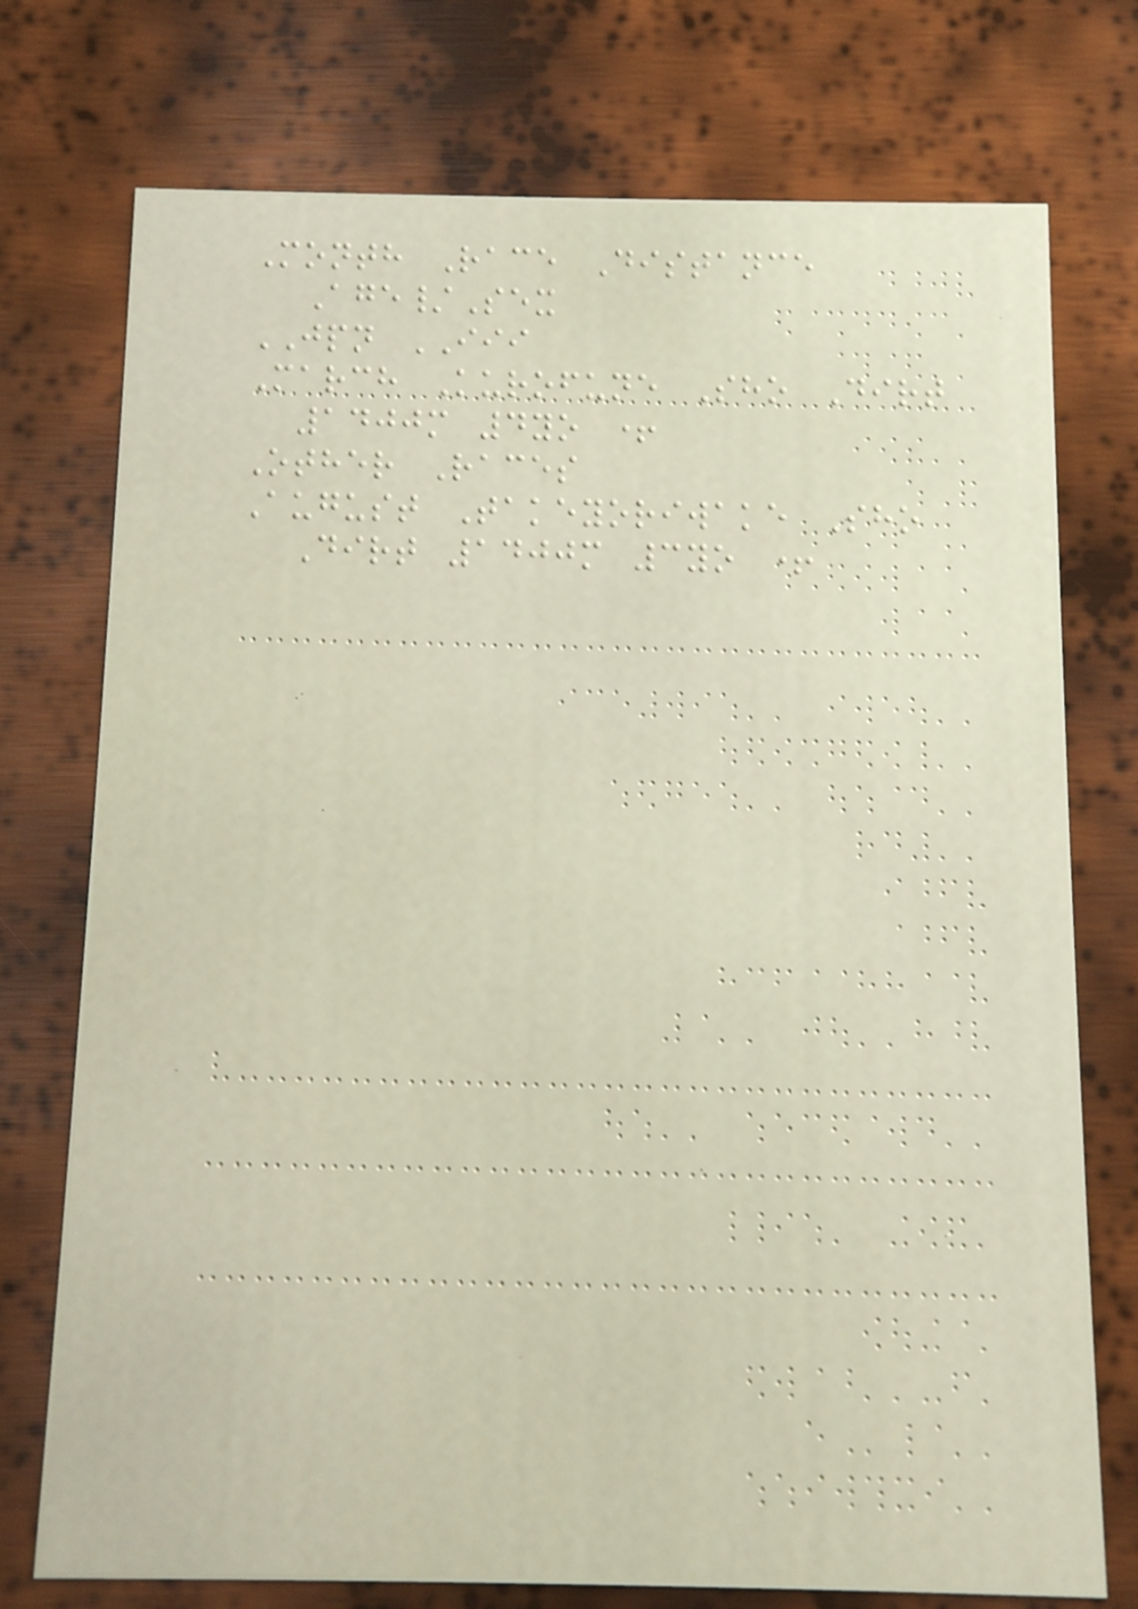Month Race Distance
Age/Sex
JPN III
March Kurofune Sho Dirt
1400m 4yo +
Other Races
August Takeyoriwake Sho
Dirt 1400m 3yo +
